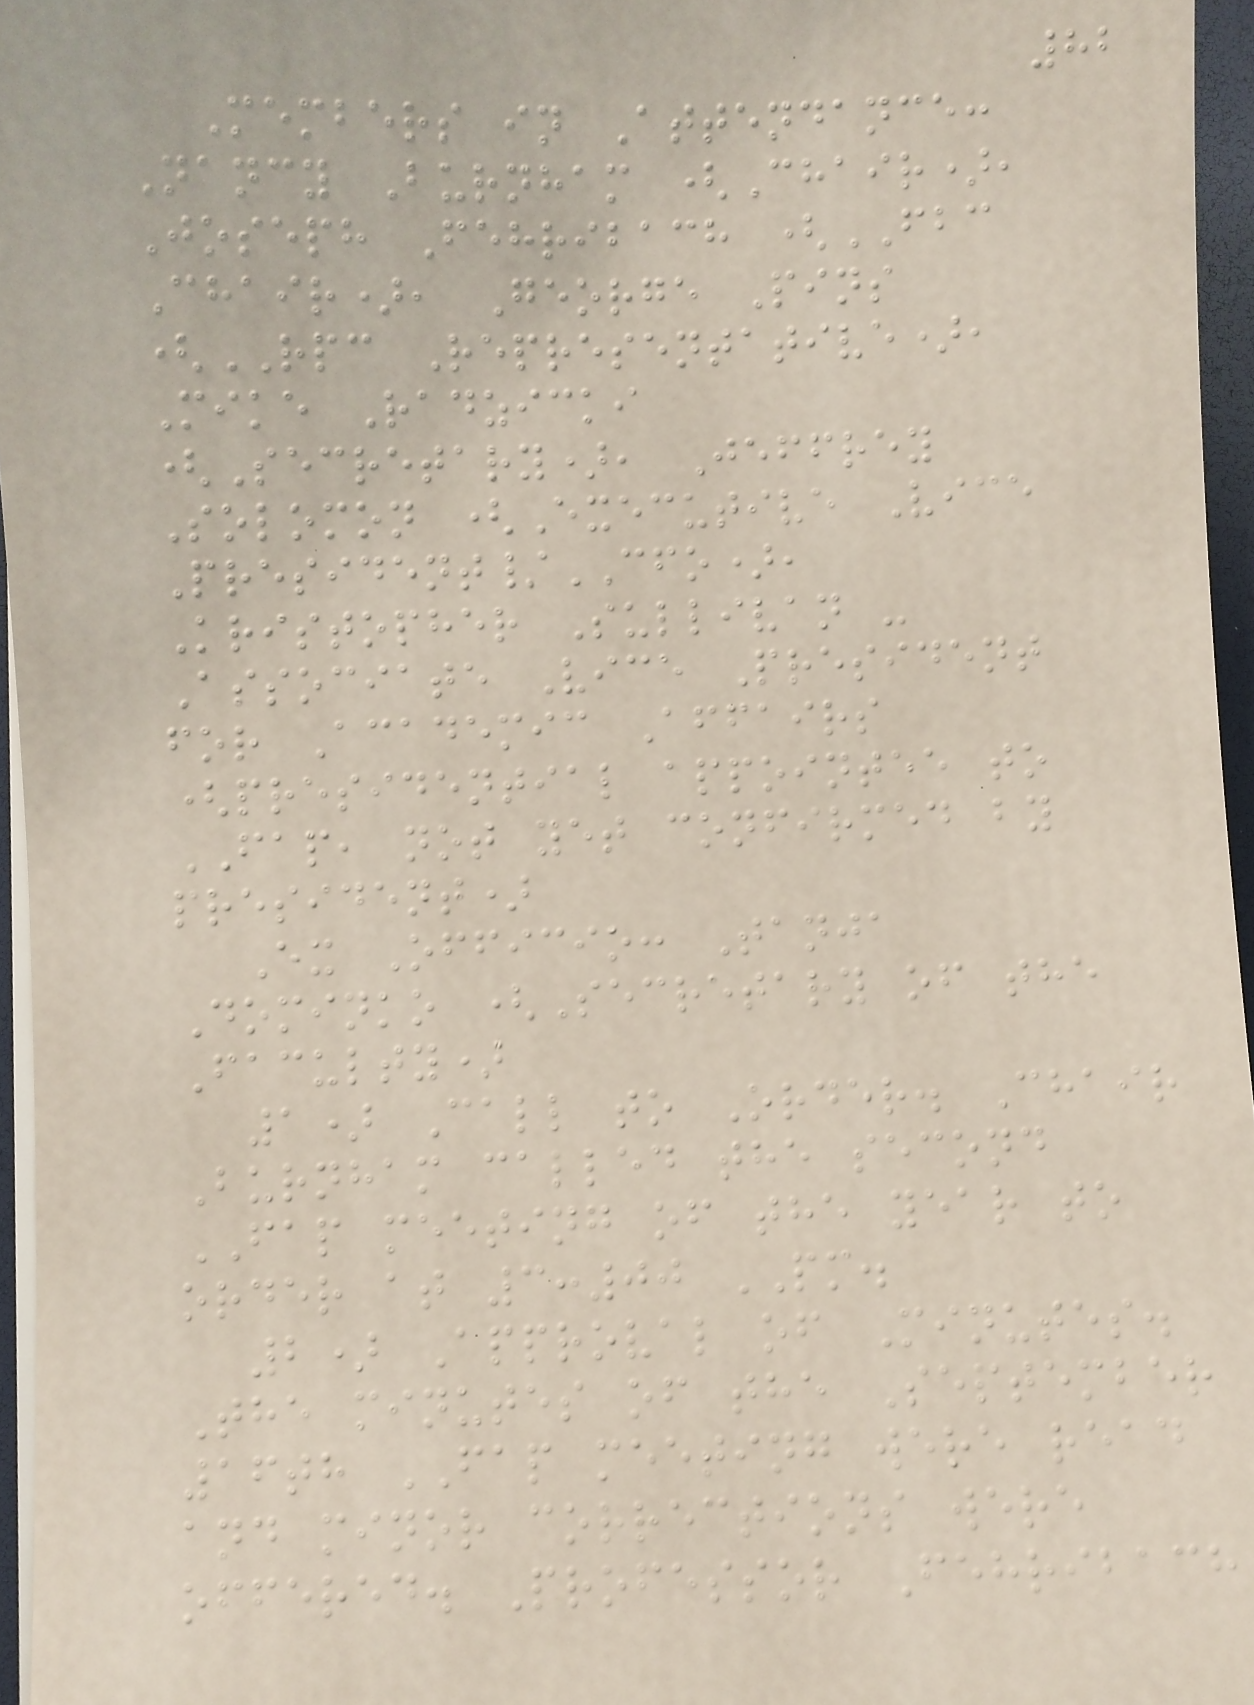82
Members in Attendance:
Nancy Burnham (Chair),
Joseph Fehribach (FBC
Chair), George Pins
(RPC Representative),
Mike Radzicki
(Secretary), Jeffrey
Solomon (Executive Vice
President/CFO),
Kristopher Sullivan -
Associate Vice President
for Academic Affairs
(presidential appointee to
FAP, not yet confirmed by
president)
Ex Officio: Tanja
Dominko (Secretary of the
Faculty)
1) Call to Order. Chair
Burnham called the second
FAP meeting of the year to
order at 3:00 PM.
2) Approval of Minutes.
The minutes of the September
16th FAP meeting were read
and minor corrections were
offered. Professor Fehribach
